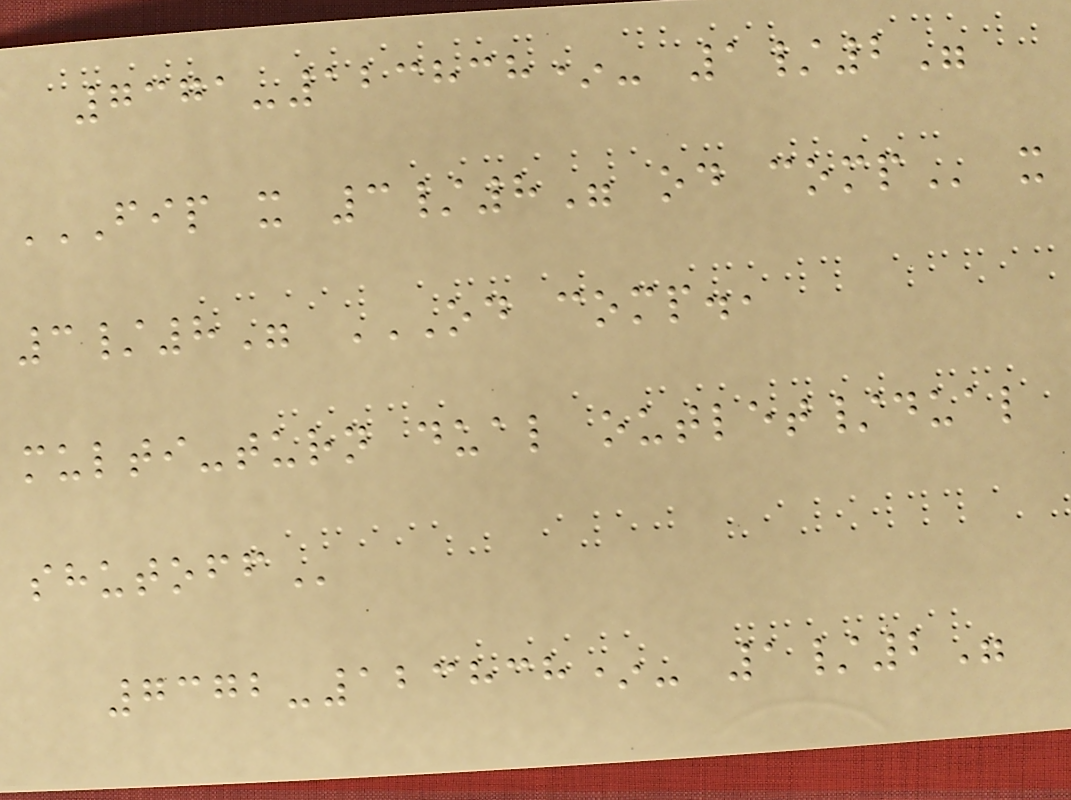7371-123838*- 1/2"
FIP X 3/8" OD COMP x
3/8" OD COMP.,
MULTI-TURN DUAL OUTLET/DUAL
SHUTOFF
7372-123838*- 1/2"
